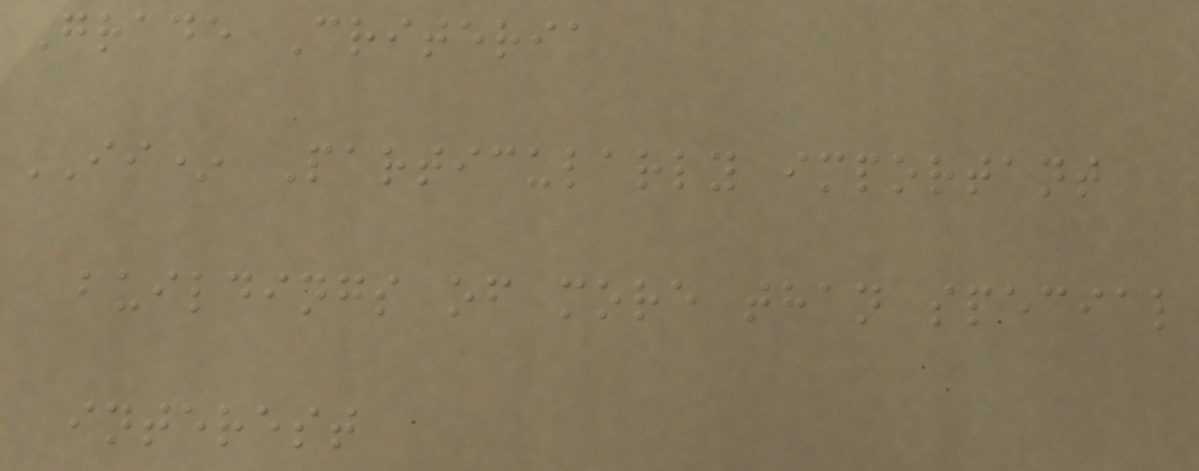Grade Criteria
II* Particularly important
buildings of more than special
interest
